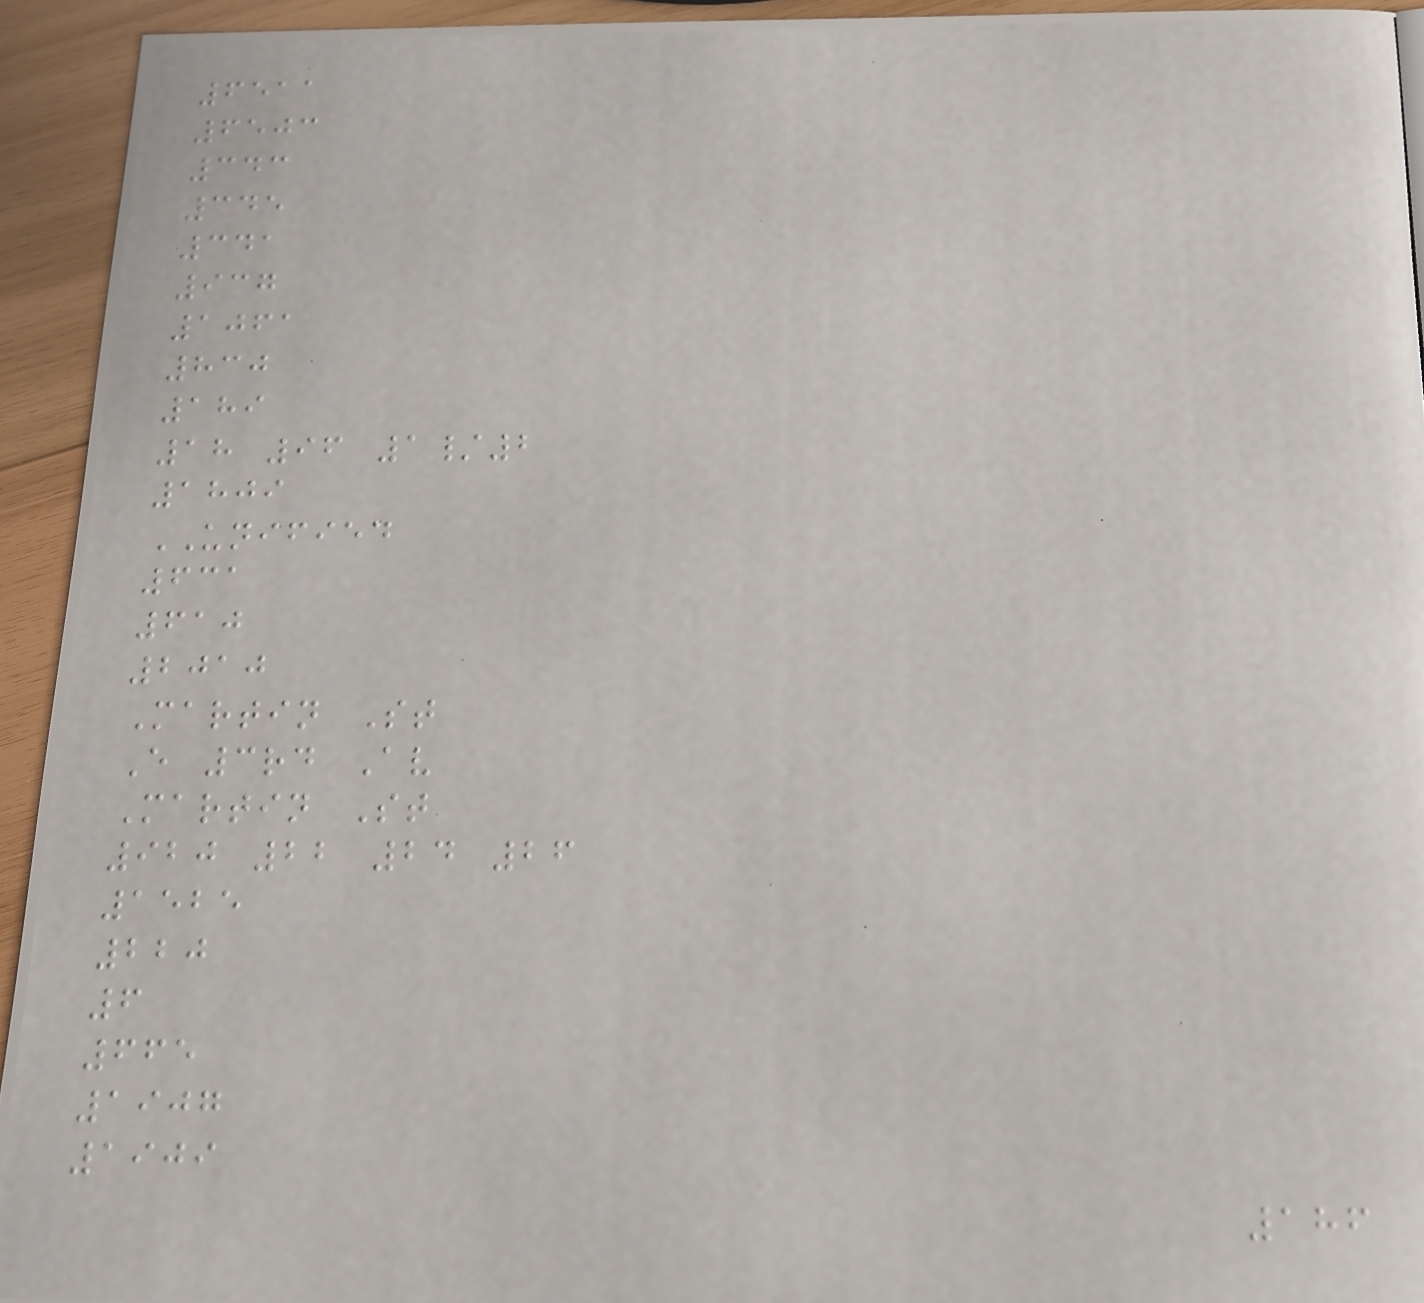6511
6503
343
345
341
937
1061
830
189
18 96 1/2
1809
UNIFIED
631
610
2010
Martin St
E 3rd Av
Martin St
920 22 24 26
1525
220
6
665
1907
1909
186
